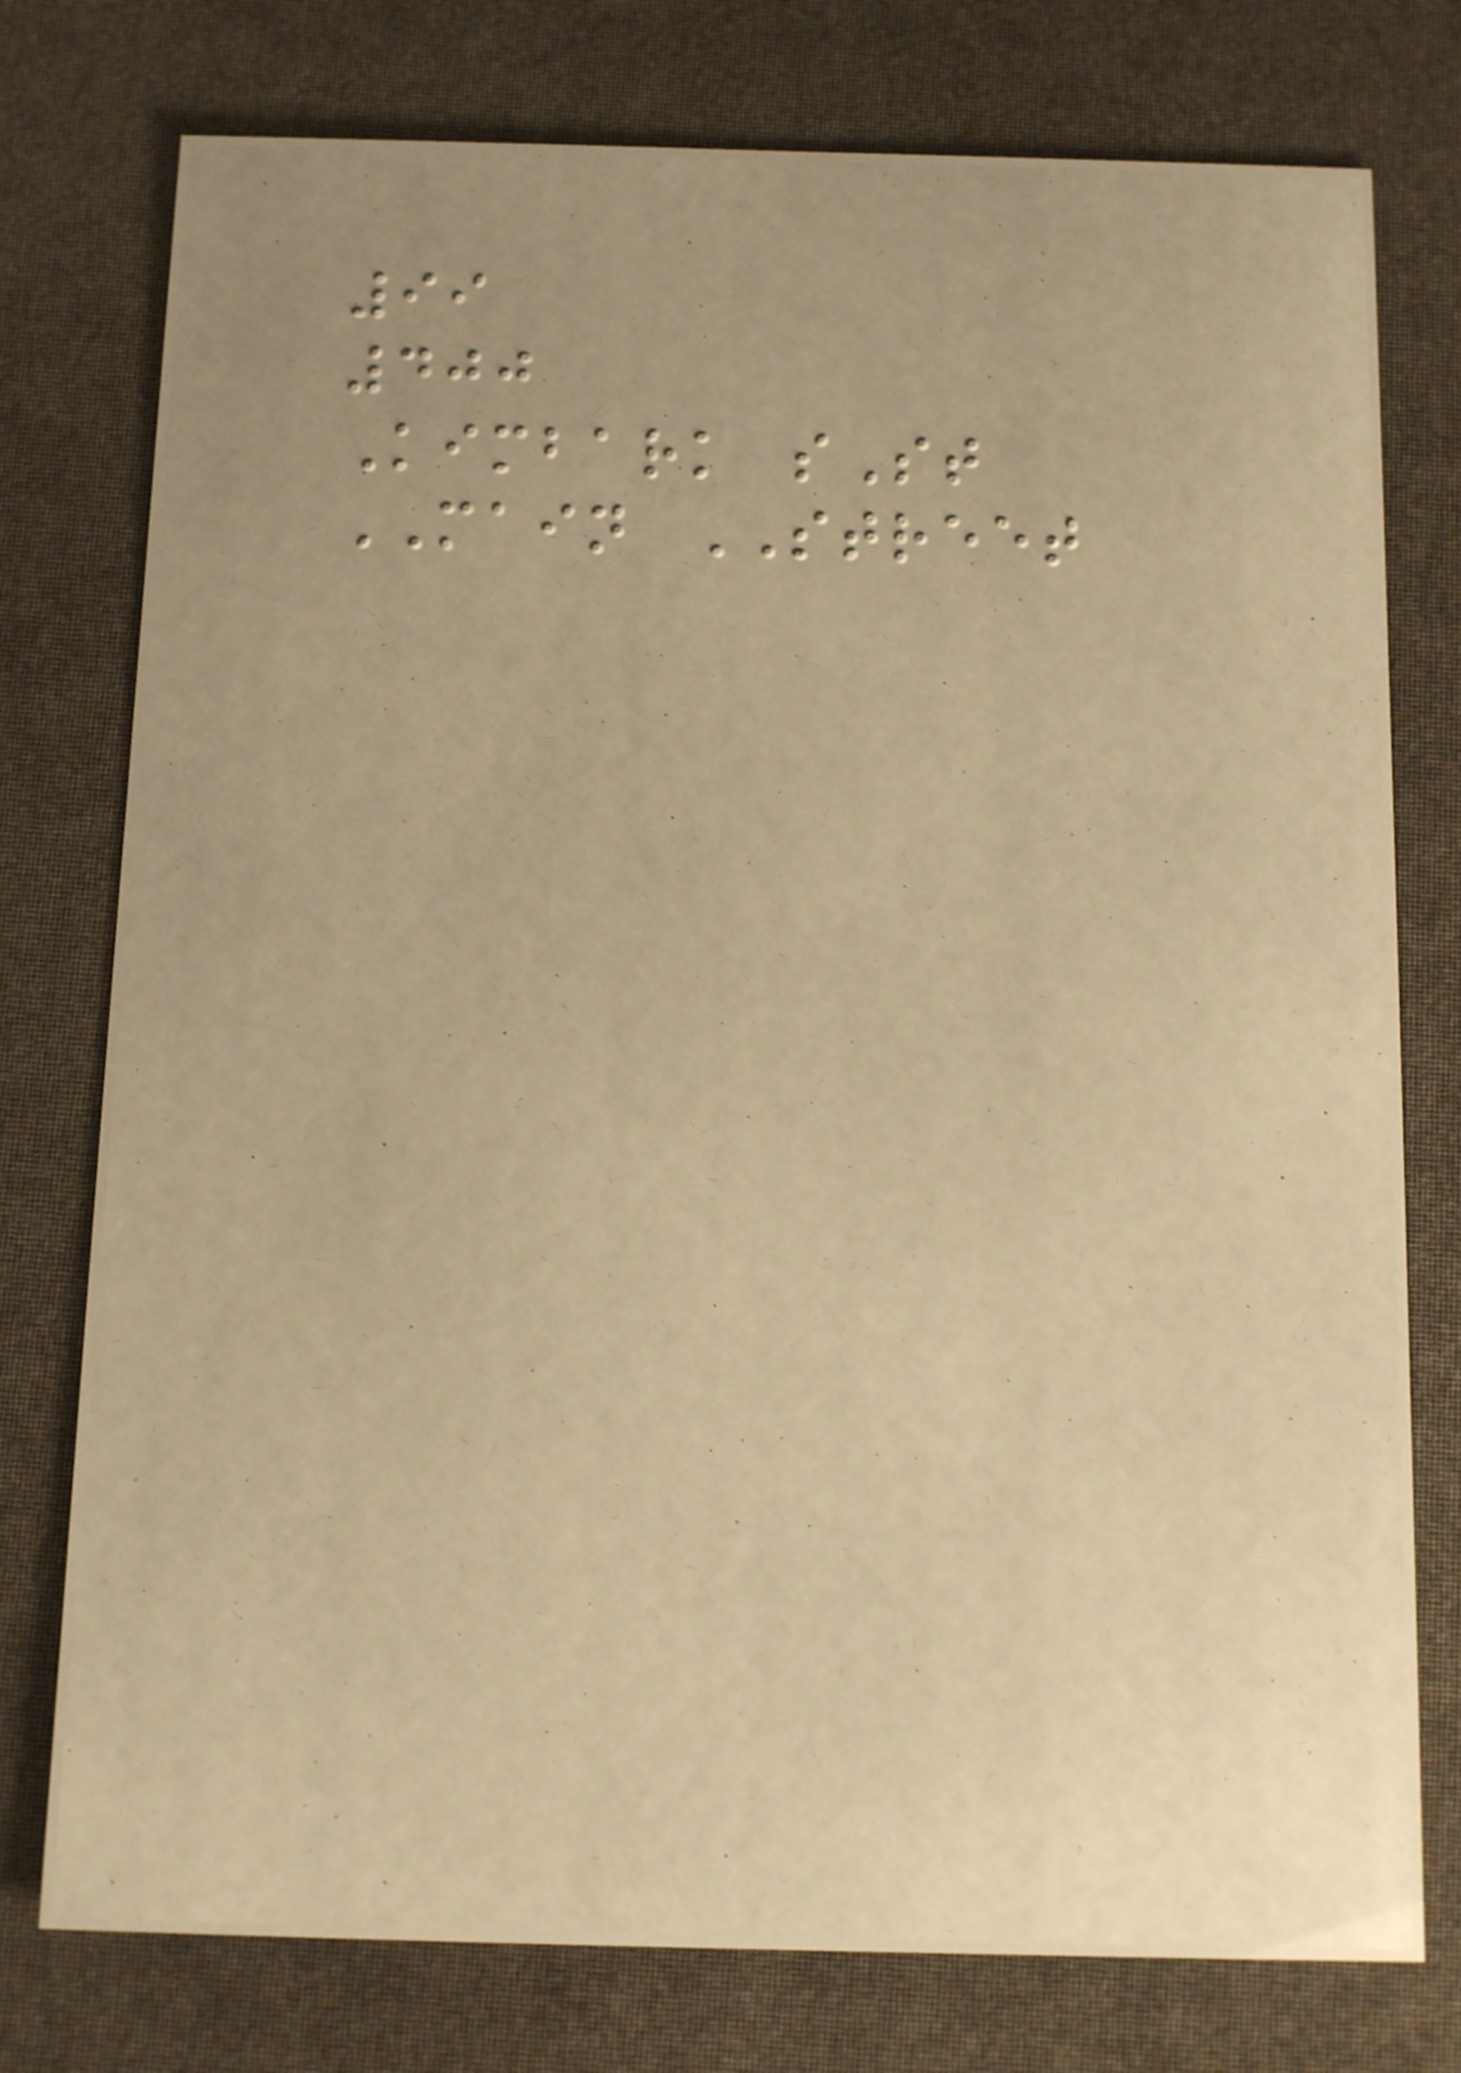99
400
Kimbark sSt
MAIN STREET
